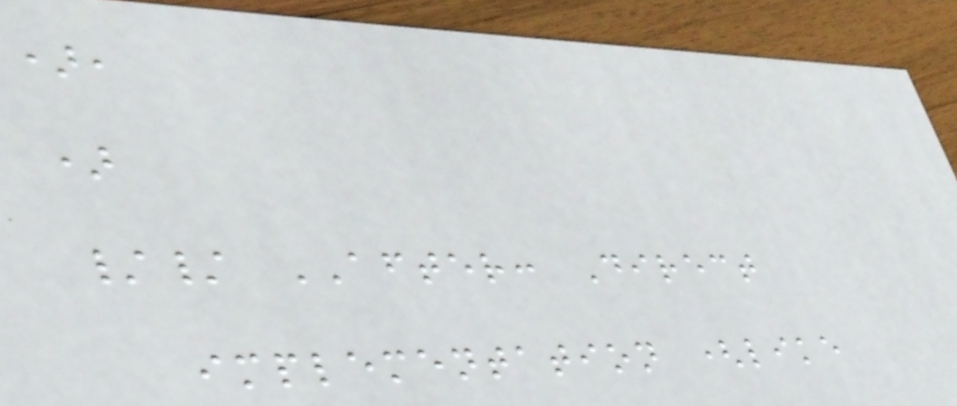),
)
// AFTER: Direct
implementation (like
